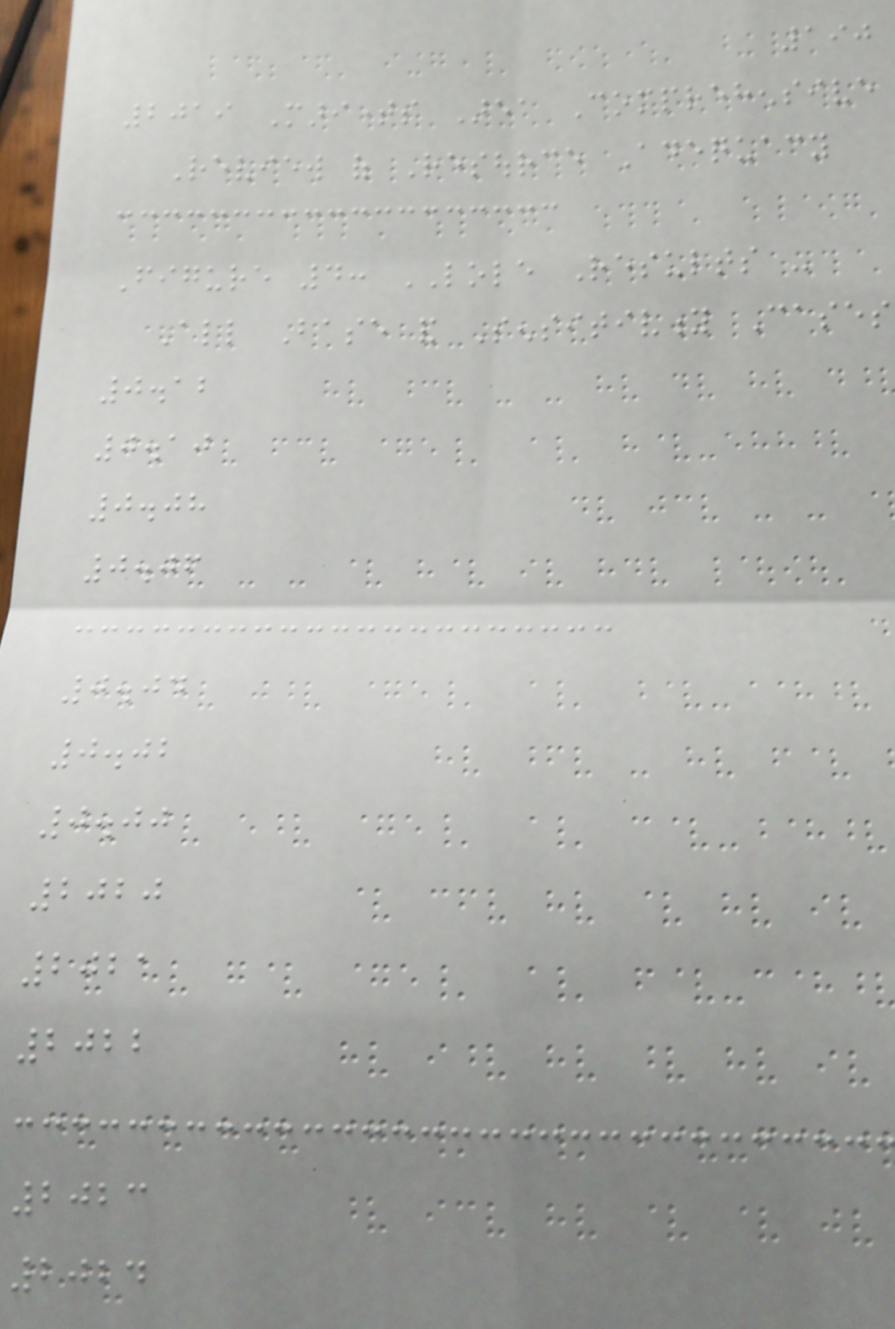190
2019 Maritimes Area Comprehensive
Review of Resource Adequacy
Figure 4: LOLE Results -
All Base and Sensitivity Cases
0.12
0.10
0.08
0.06
0.04
0.02
0.00
2020
2021
2022
2023
2024
